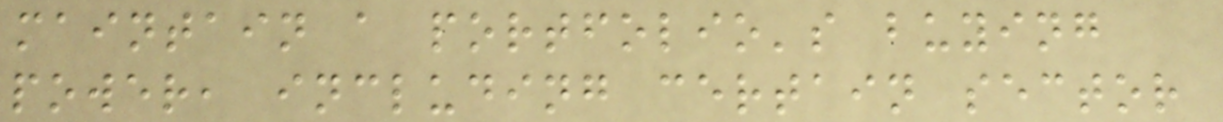maintain a portfolio's buying
power, including certain sector
